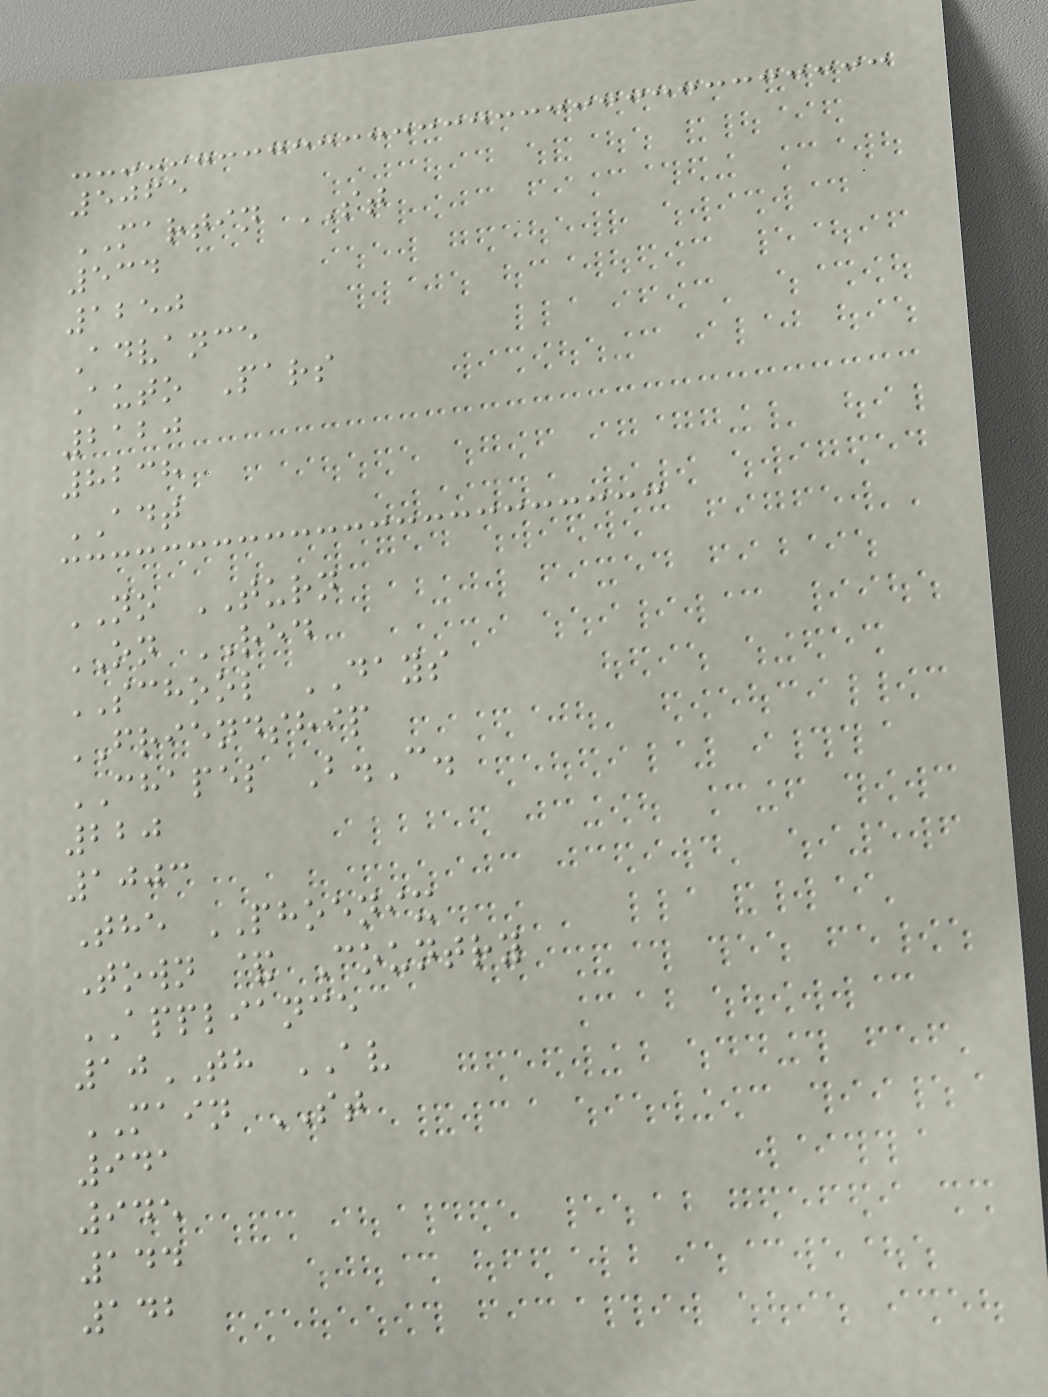5065
MARTIN ST
534
1250
Advance
Auto Pars
2120
8238
ADT
NO TURN
ON RED
SCHOOL DAYS
FRIENDSHIP
CHAPEL B.C.
220
1003
The PHOENIX
Town & Country
APPLIANCE
10TH AV
MAIN ST
941
945
144
142
